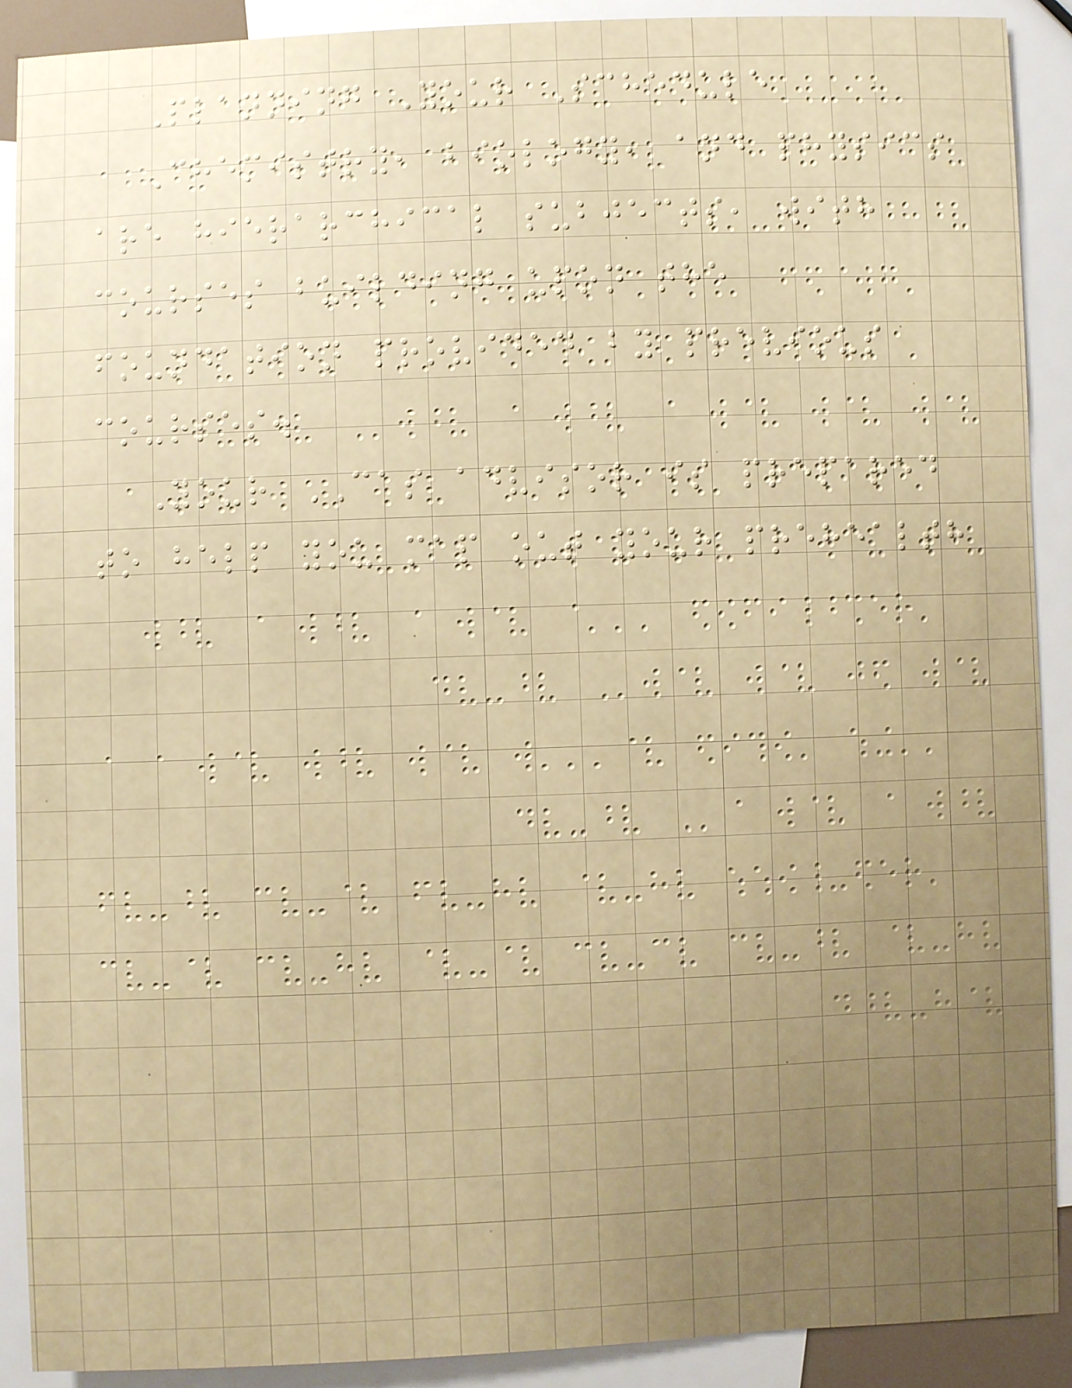Planning Your Schedule
Chemistry, biology, and physics
are hierarchical subjects, with
courses building upon the
foundation provided by previous
courses.
Your CAS advisor is prepared
to help you map out your prehealth
